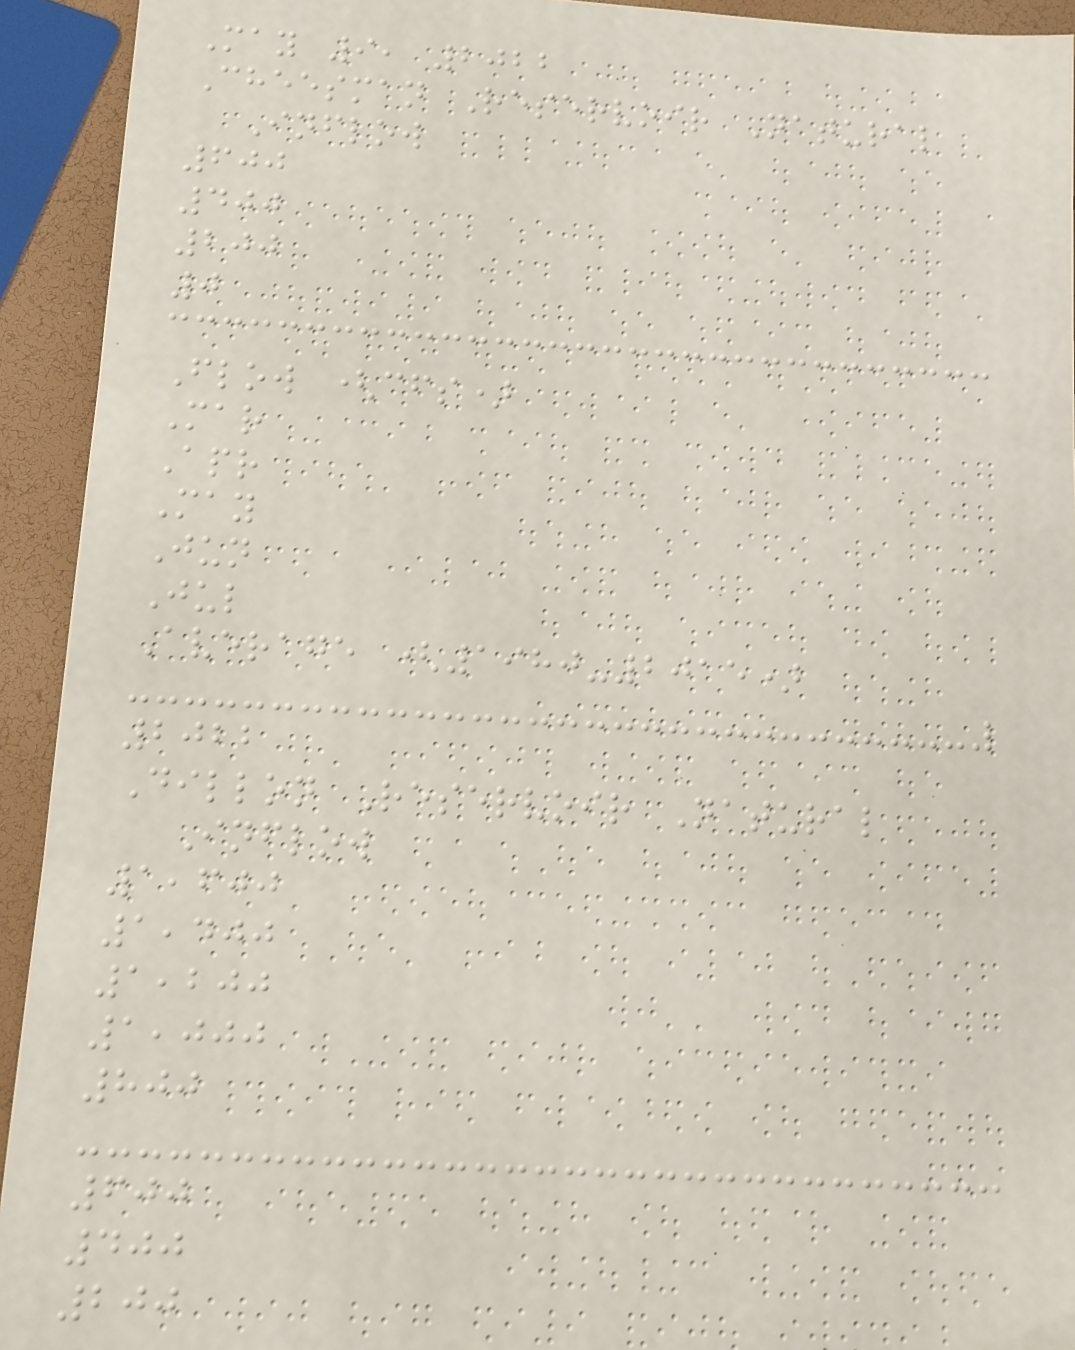May 9, 2022
Cheesman Reservoir Natural
Inflow
600
400
200
0
Flow (cfs)
Mar
Apr
May
Jun
Jul
Average (1980-2015)
2022
Dillon Reservoir Natural
Inflow
1,600
1,400
1,200
1,000
800
600
400
200
